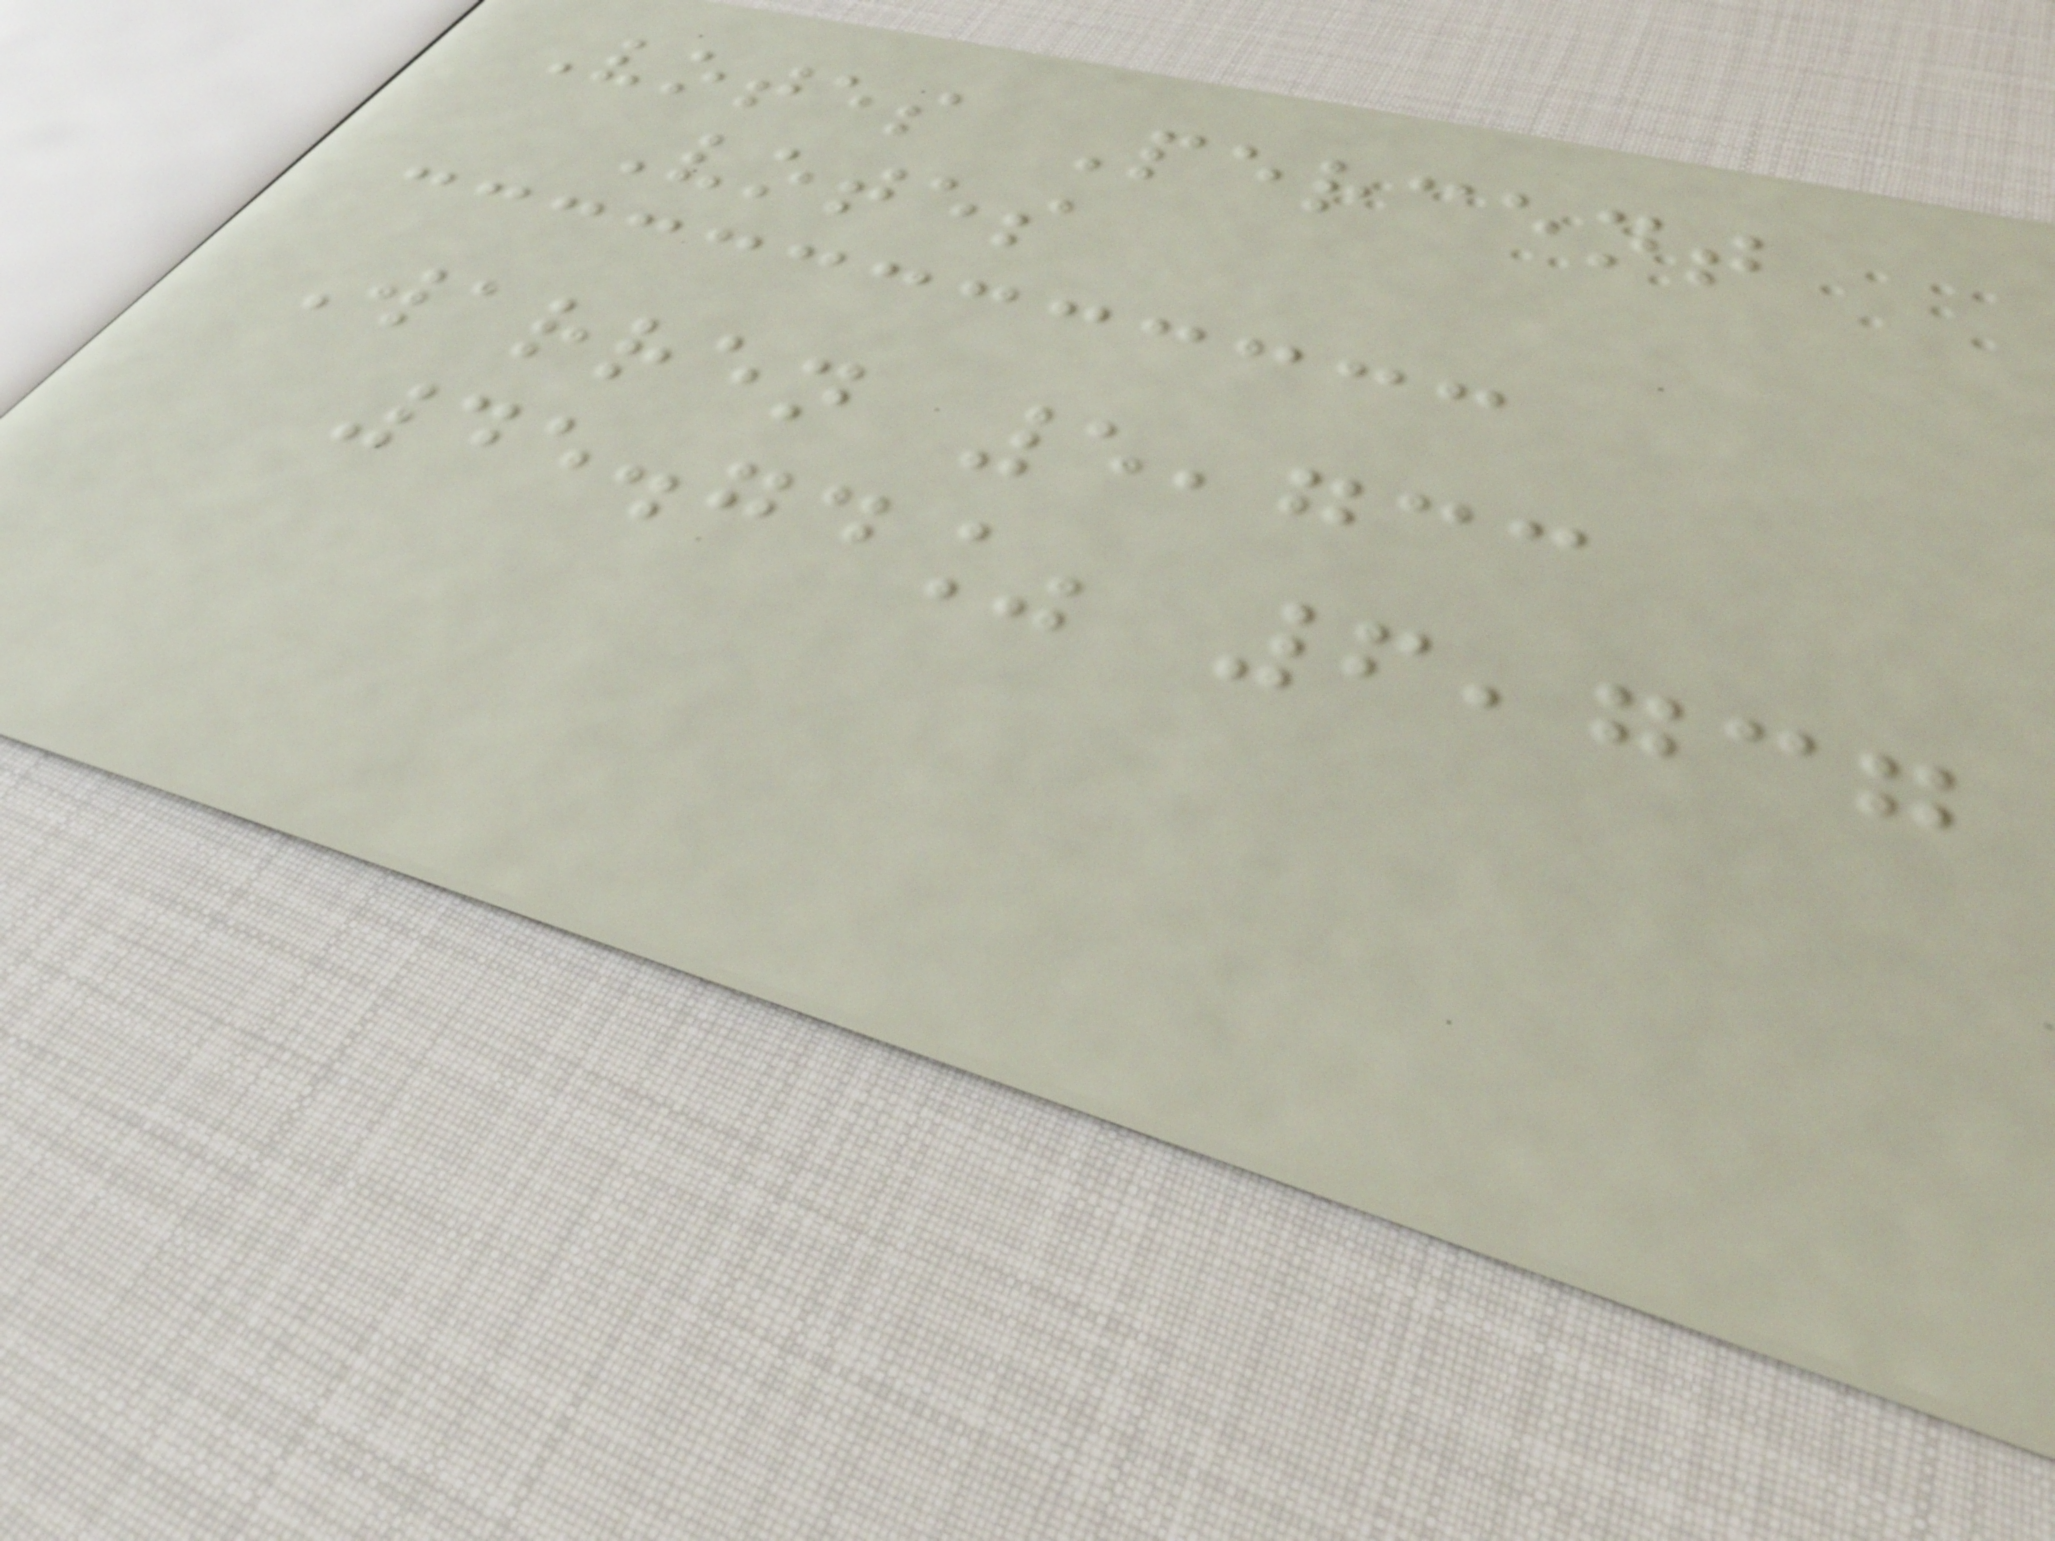Votes Percent
Votes
Warren 5,733
45.74% 6,737
